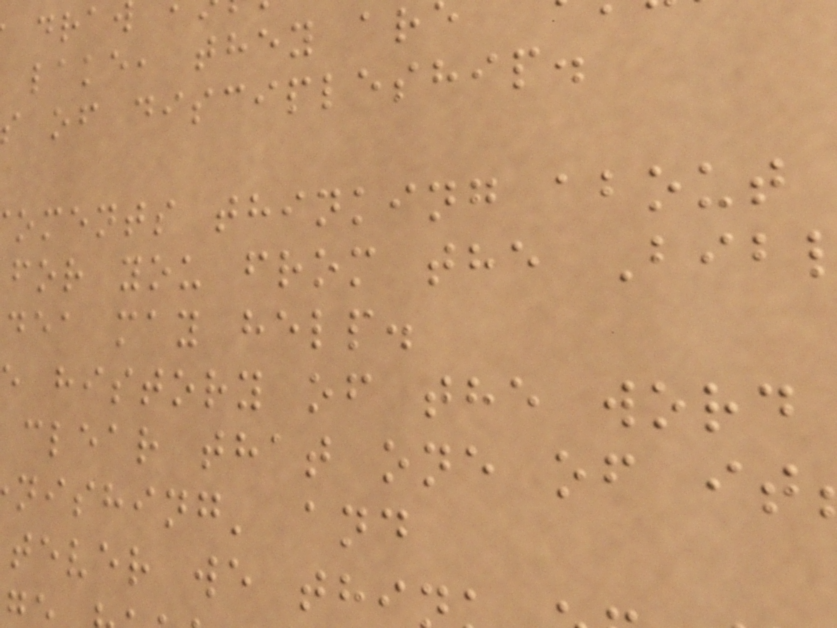lake, they ar
s of discipleship.
oments thinking about
for you from the Bib
dea may help.
history of the word
clear that one of it
nishing' and
tever we thi
